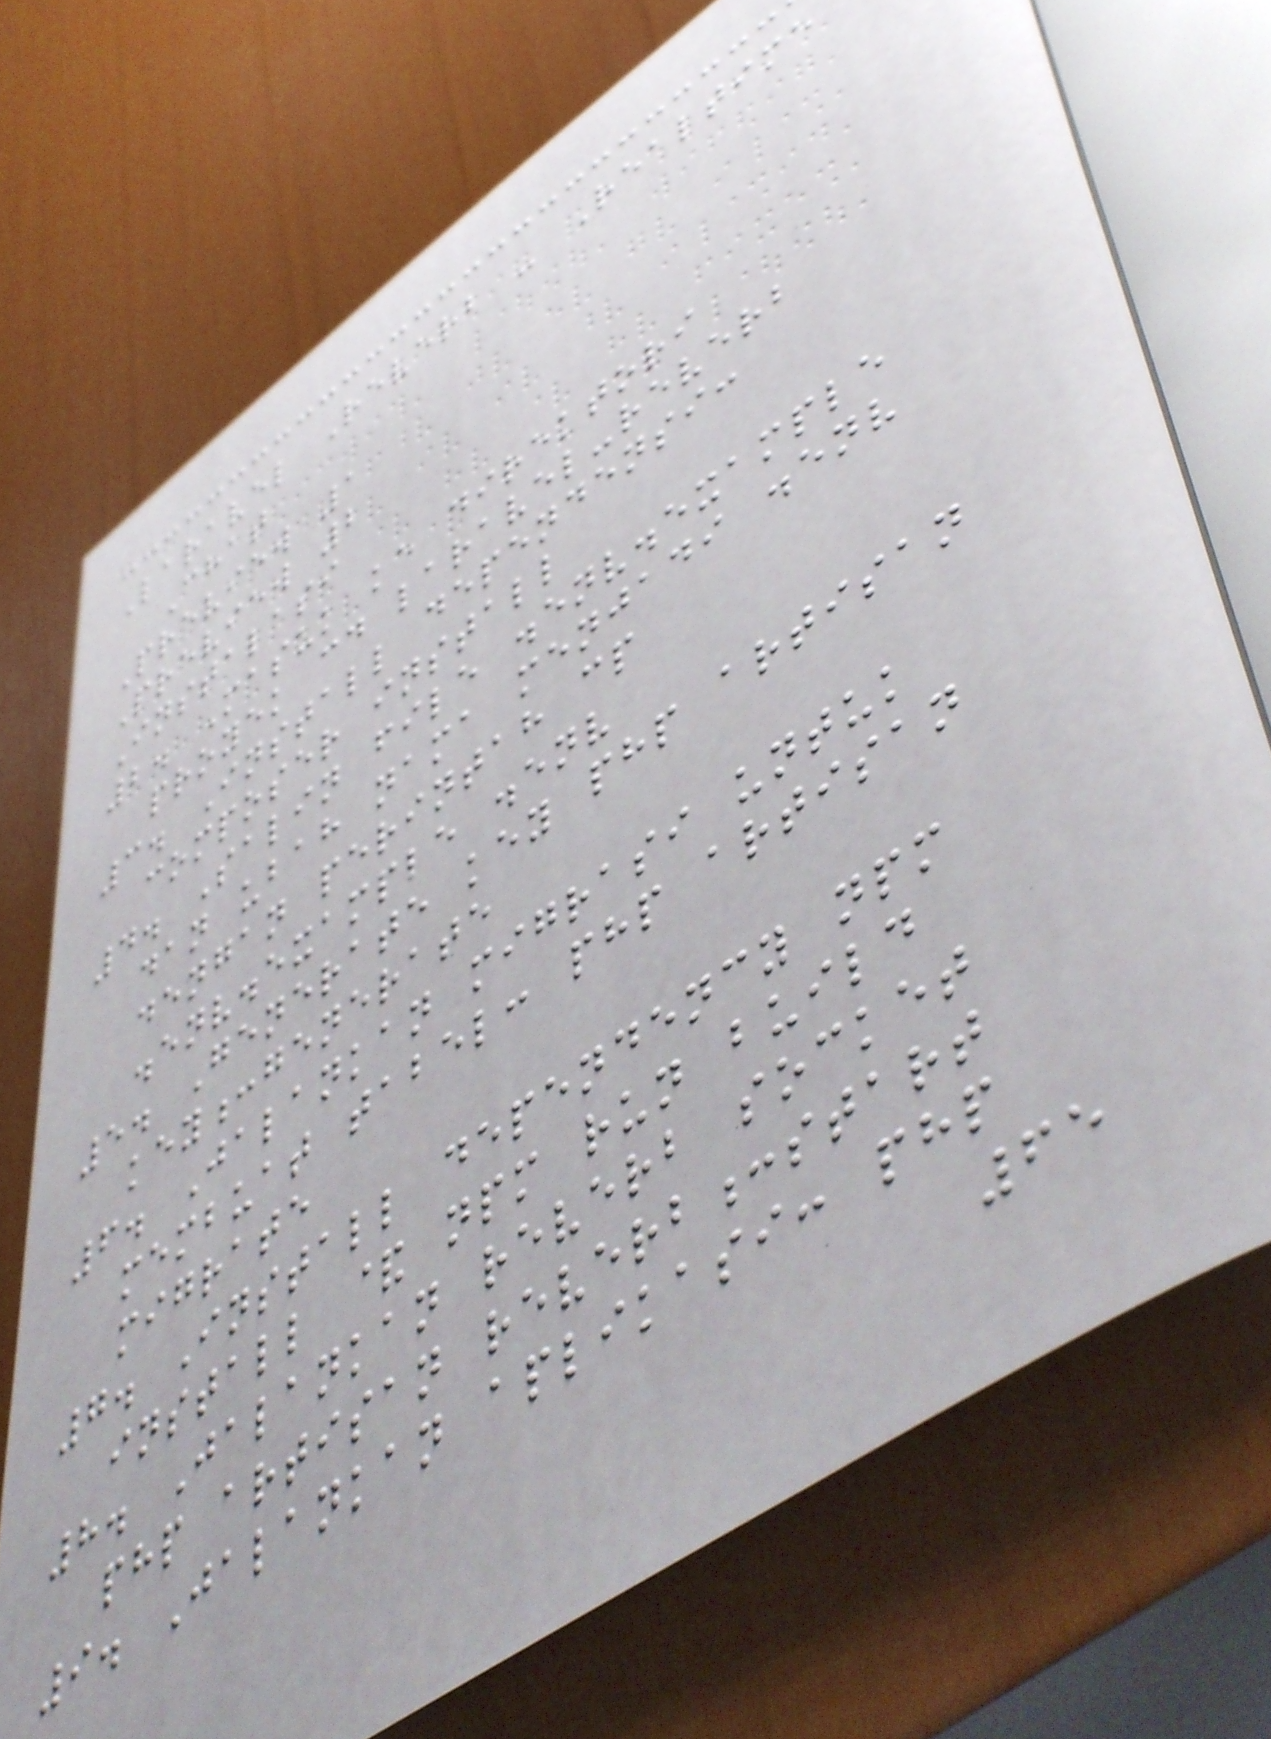Laravel Reverb - Realtime
Chat
Preview 1
Preview 2
Instalasi
2. Masuk ke direktori
proyek cd laravel-reverb
3. Install dependensi:
composer install
4. Salin file .env.example
dan ubah nama menjadi .env
dengan perintah cp
.env.example .env
5. Generate key php artisan
key:generate
6. Jalankan migrasi untuk
membuat tabel: php artisan
migrate
7. Install dependency npm
install & npm run build
8. Jalankan reverb socket
php artisan reverb:start
9. Jalankan aplikasi: php
65
